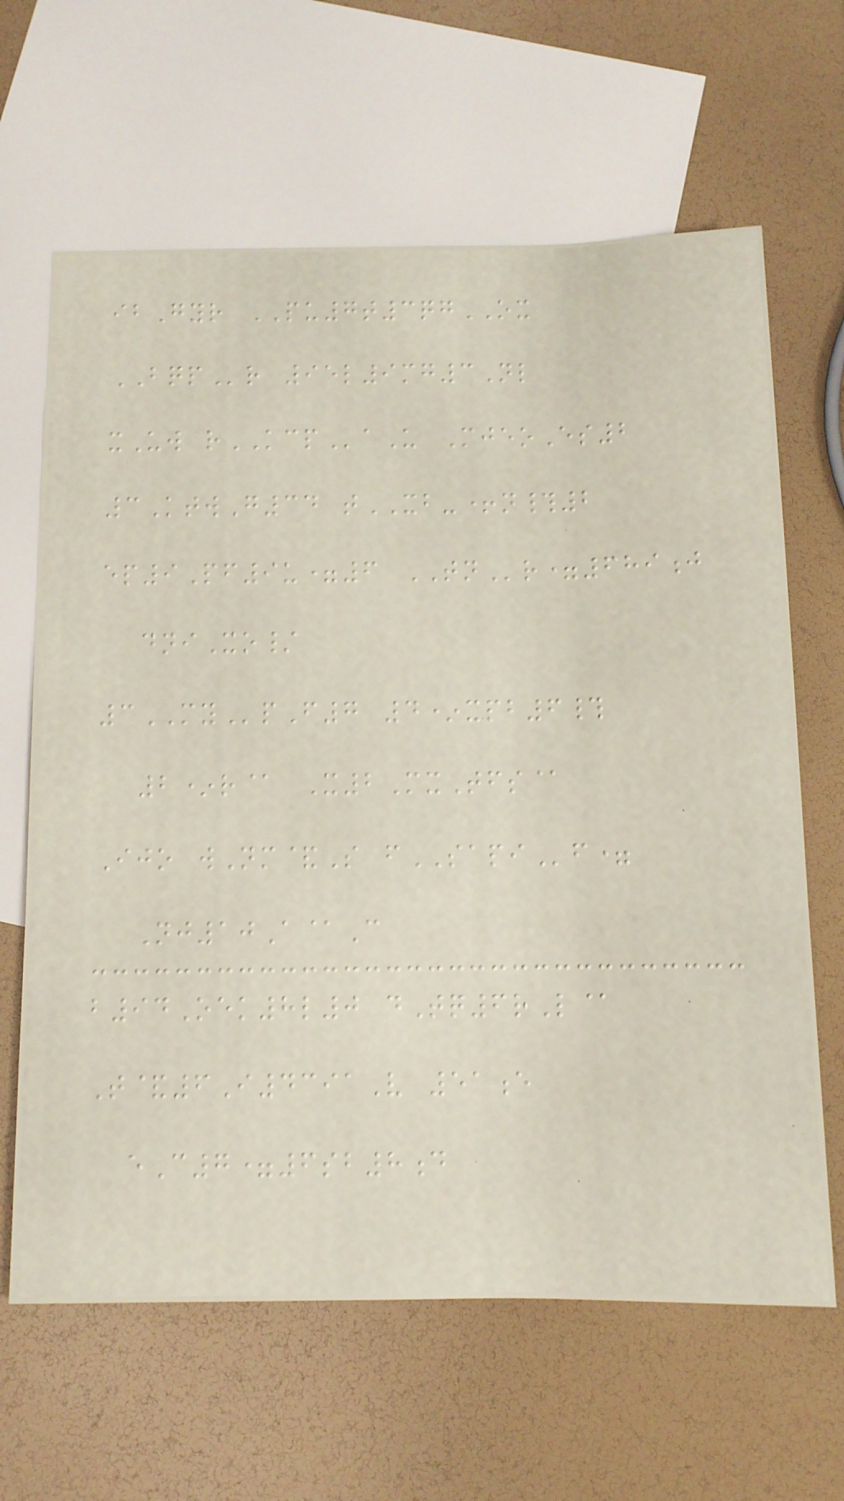ibGyr PU7t3qgOX
BQPr 95l9mg3Nl
xUw rKCPaU MjeoEs2
3KtwG34 tXB-+n#2
ep9Pf9u=6 TNr=689j
dniXo/
3MYpF7 4*xpb6#
2*r@ X2MxTfs@
Ijo wNm&S fSAPIf=
Nj10A@C
b94Oek8l0 dTq6rL@
T&6I4391V 51e
eC7=6sb8d
